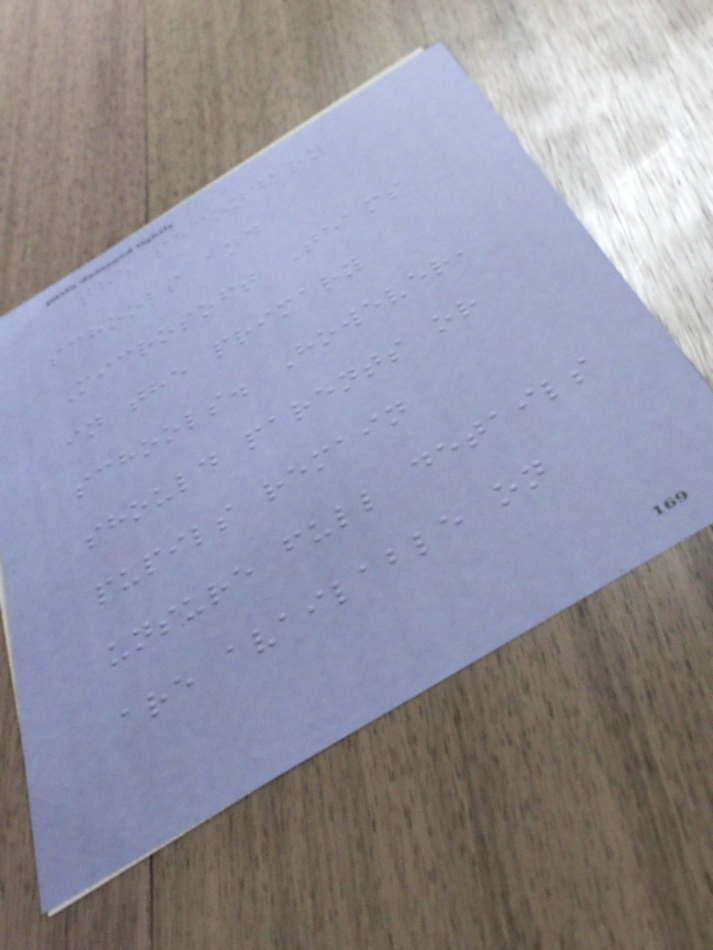the secondary
schools and
Microsoft Teams
in the primary
schools. However,
should parents or
pupils remain
unsure full details
are available on
